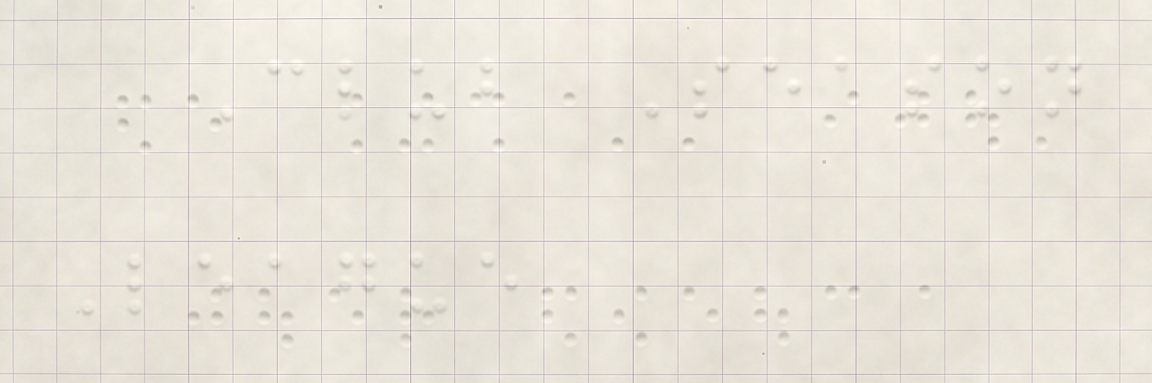Club Season
League
